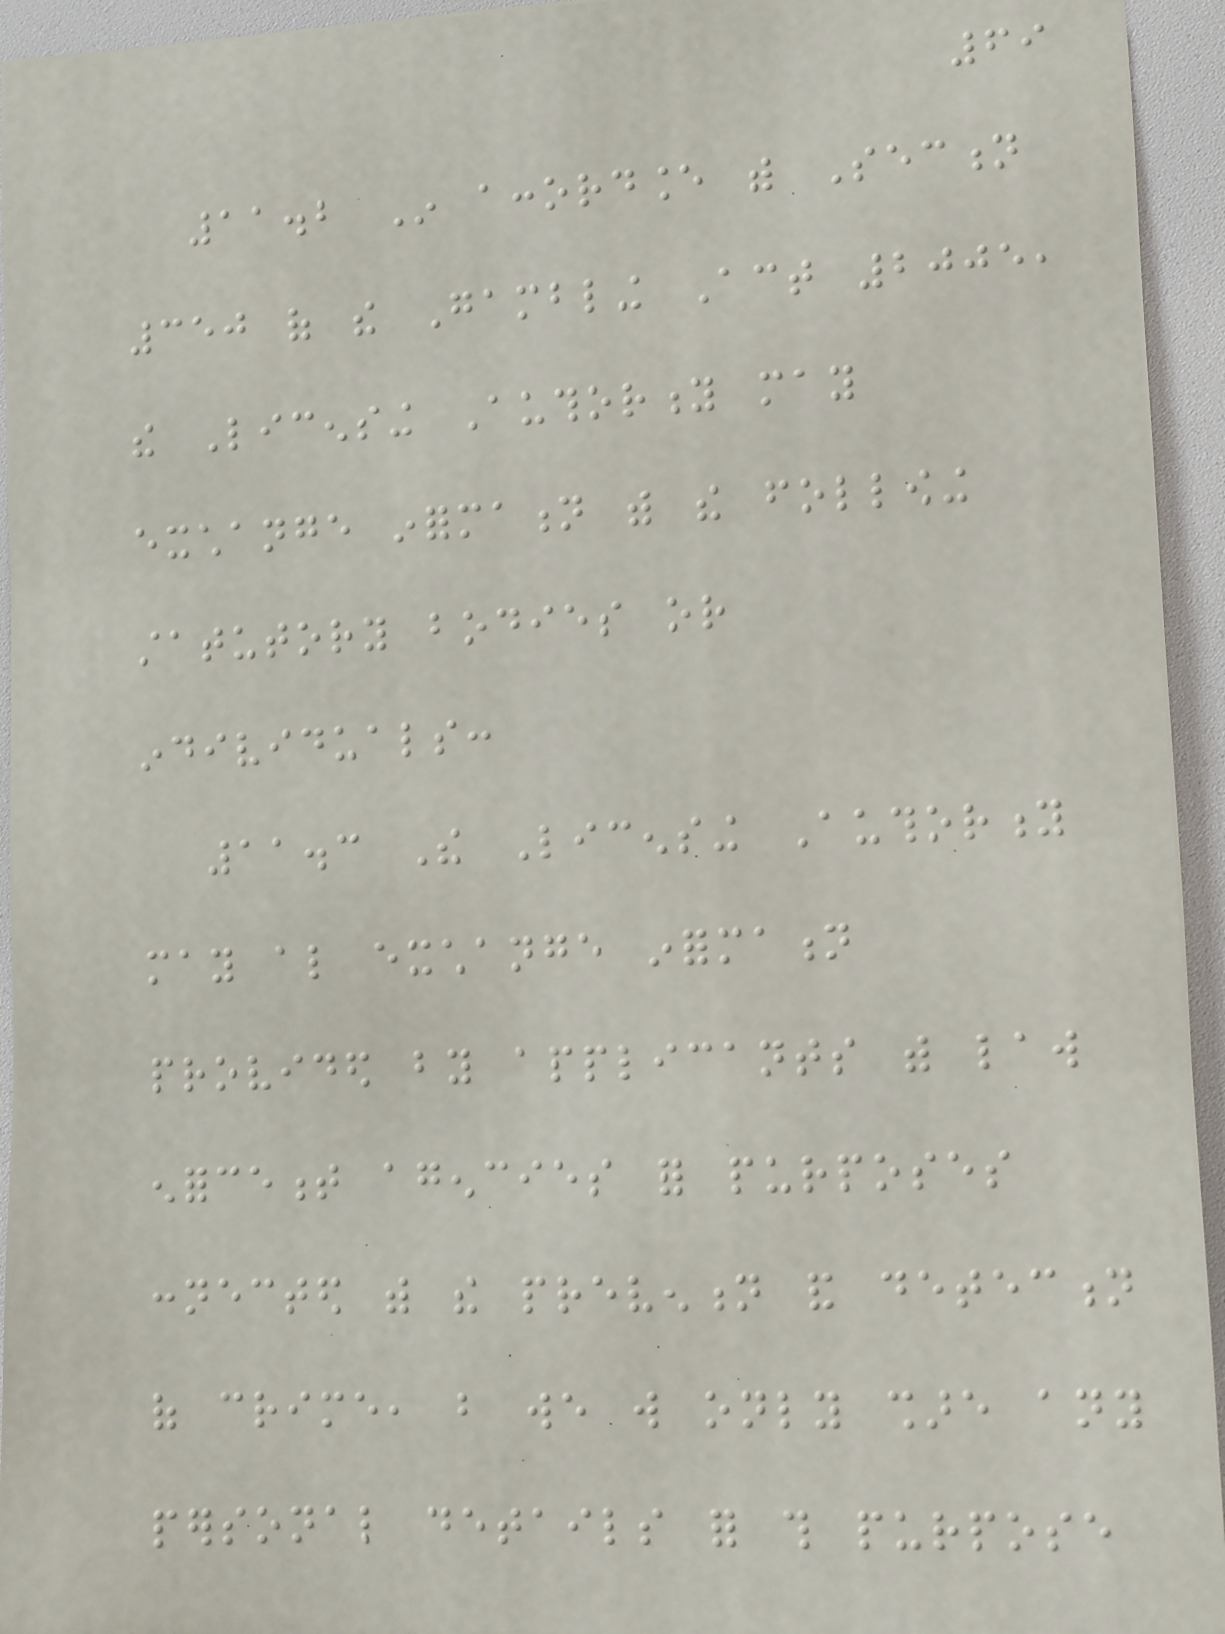69
11.2 In accordance with Section
350 of the Gambling Act 2005,
the Licensing Authority may
exchange information with the following
statutory bodies or
individuals:
11.3 The Licensing Authority
may also exchange information
provided by applicants with law
enforcement agencies for purposes
connected with the prevention and detection
of crime, but we will only share any
personal details for this purpose
